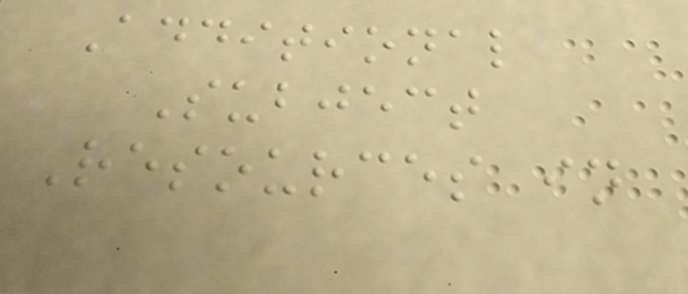Additional
Subject
Resources in
